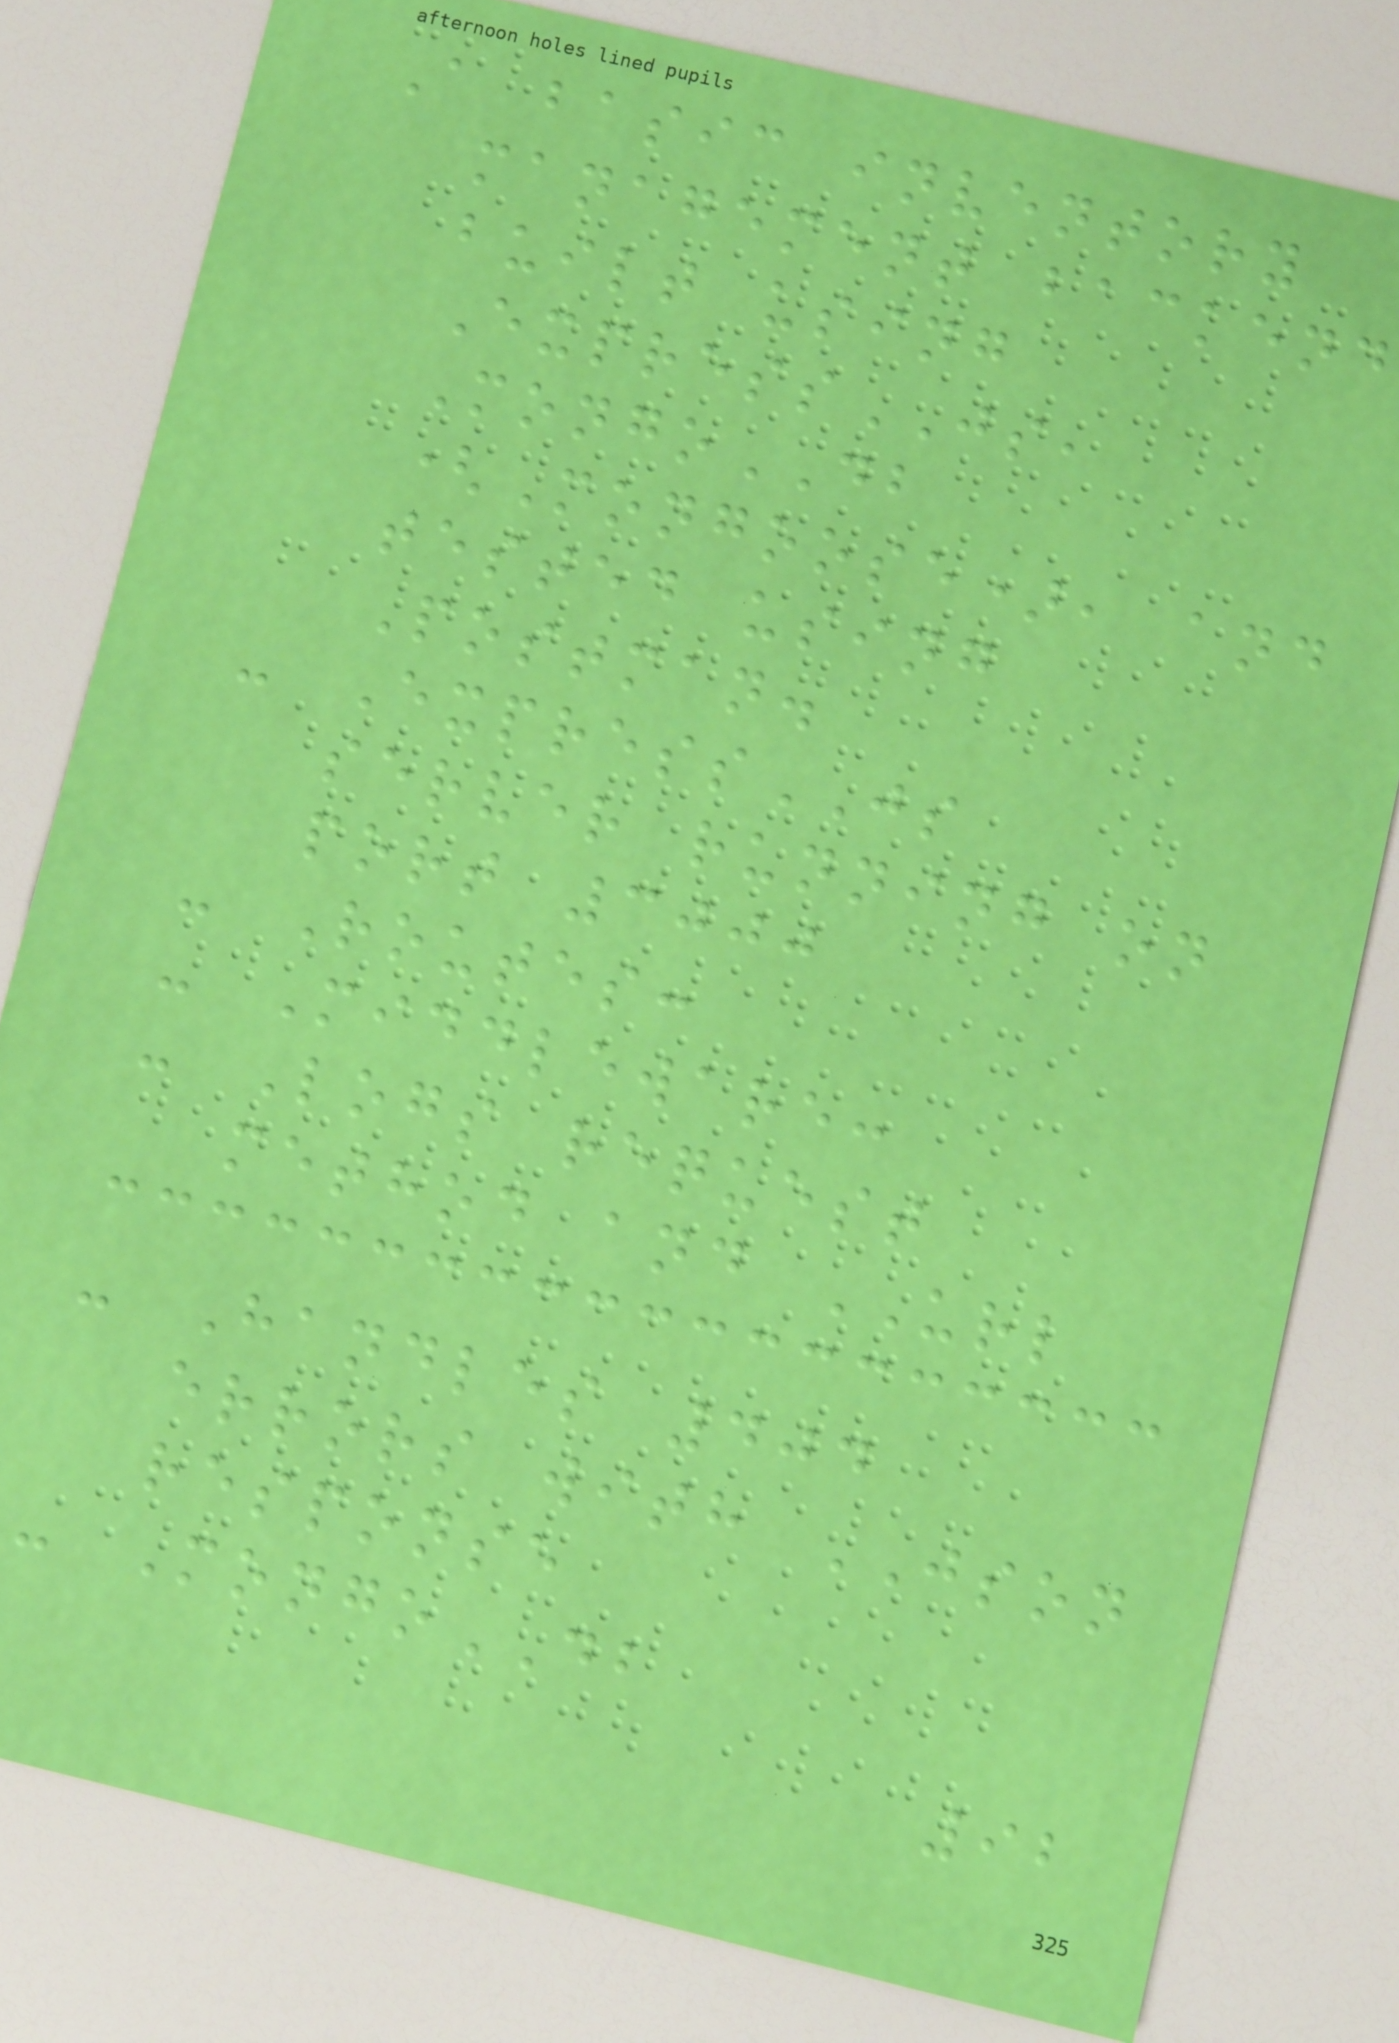A basic inventory
management backend
built using
ExpressJS,
MongoDB
(Mongoose), and
tested using
Postman.
- ExpressJS
server running on
port 3000
- Routes:
- Middleware:
- Logs request
method and URL
- Handles 404
errors with JSON
response
- MongoDB
92
